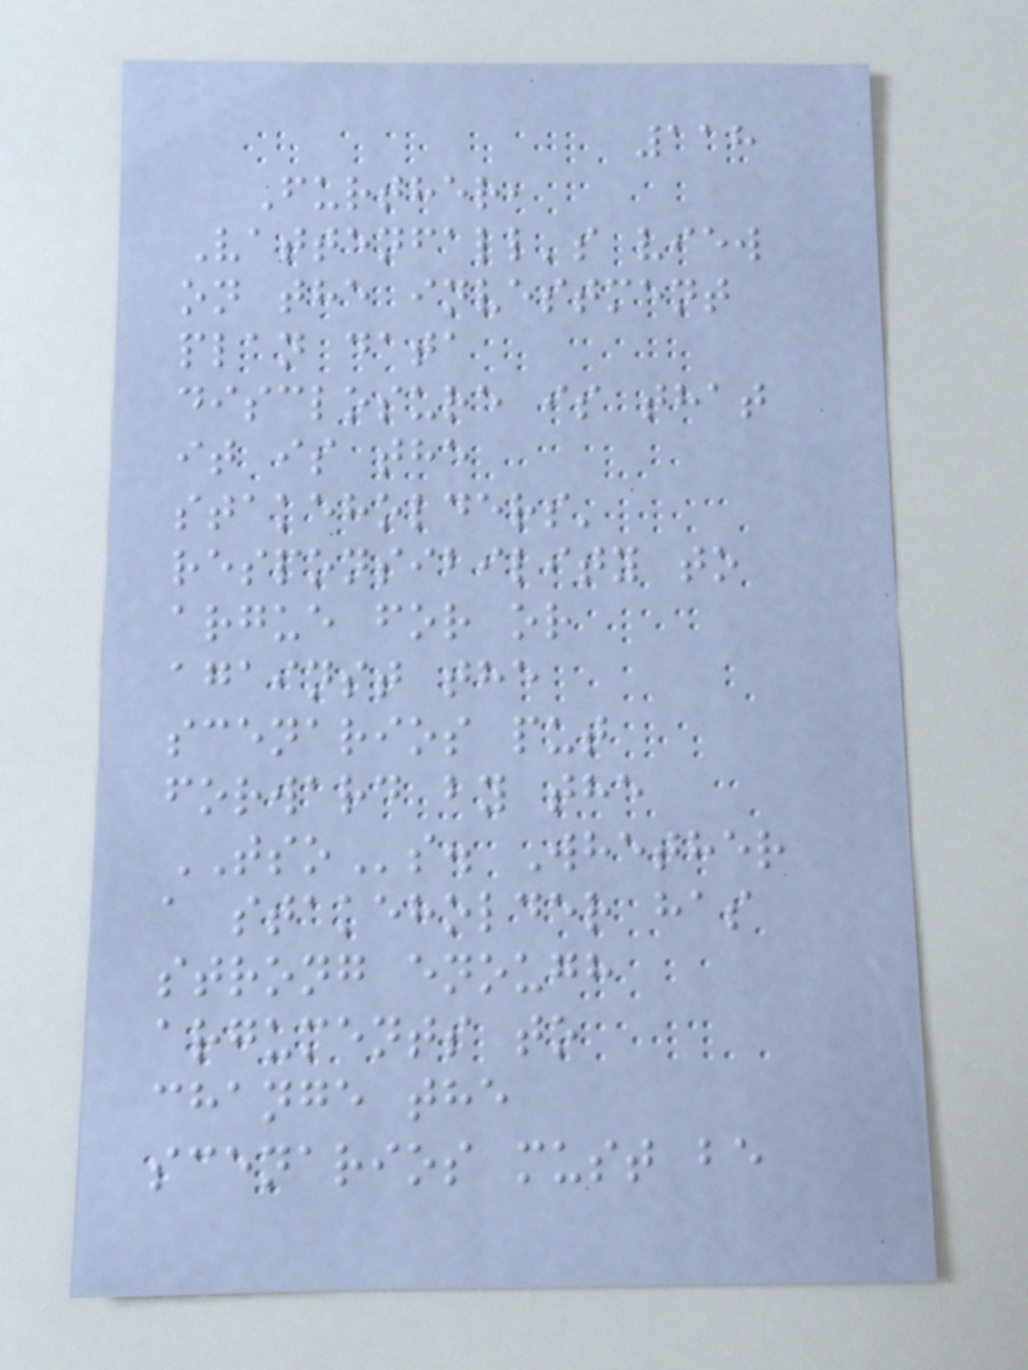118
Further,
Vattenfall's view
on the investment
plan data
disclosure is that
it is the
stakeholders'
responsibility to
argue for or
against the
scenarios put
forward by the
TSOs. Whether
a stakeholder has
strong enough
arguments to
change the
scenarios must be
